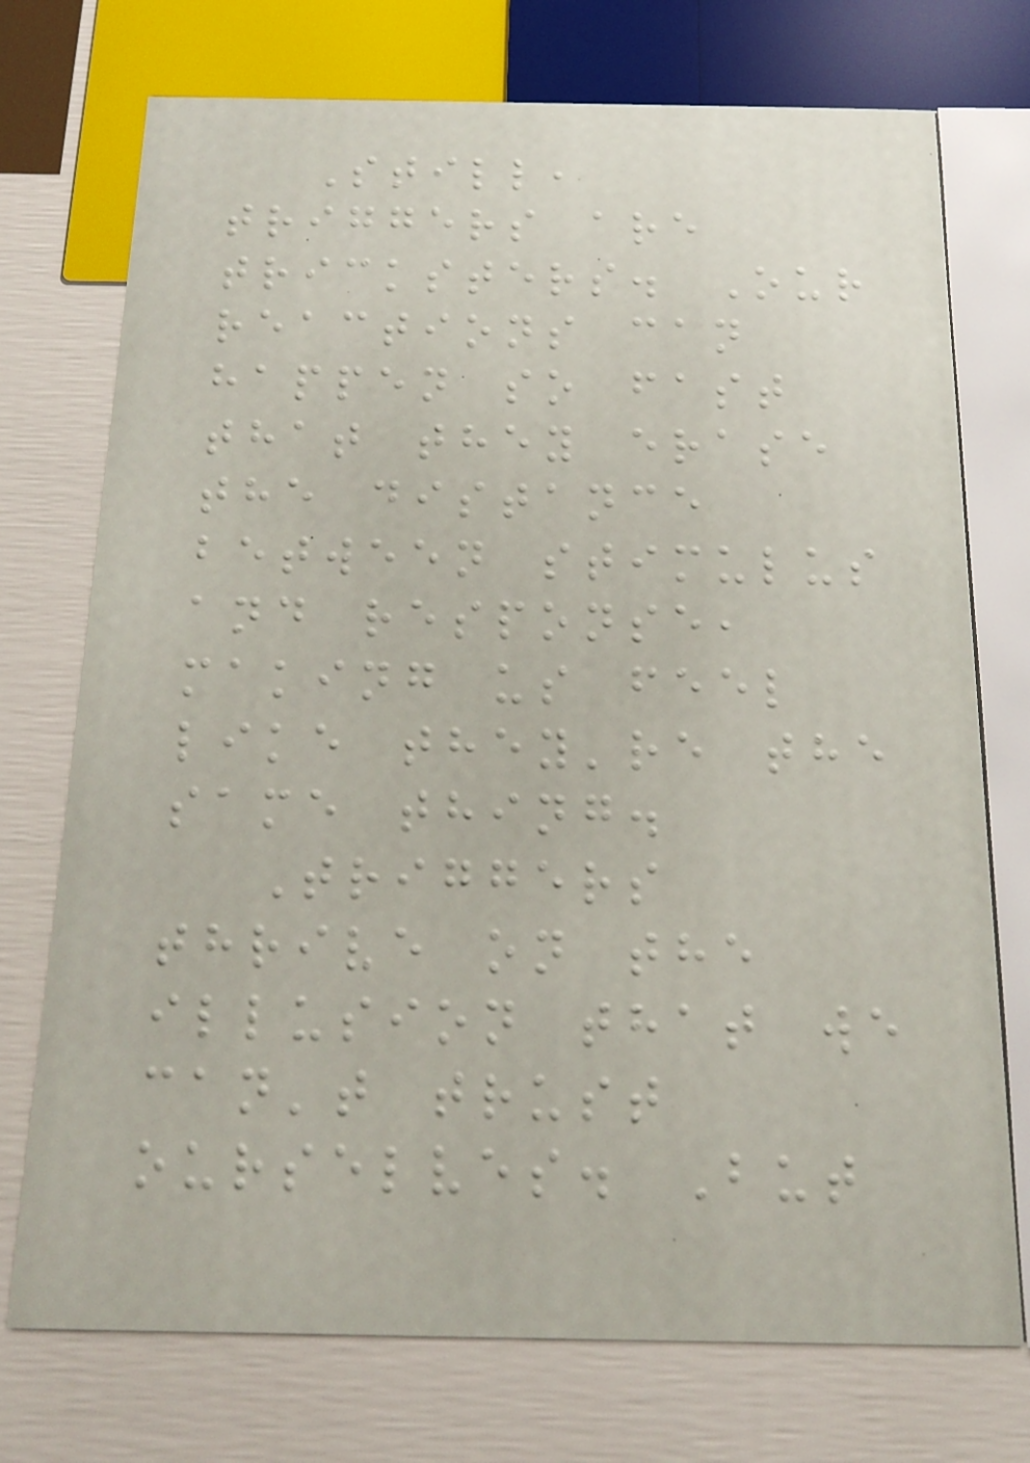Still,
triggers are
tricksters. Our
reactions can
happen so fast
that they erase
the distance
between stimulus
and response,
making us feel
like they're the
same thing.
Triggers
thrive on the
illusion that we
can't trust
ourselves. But
